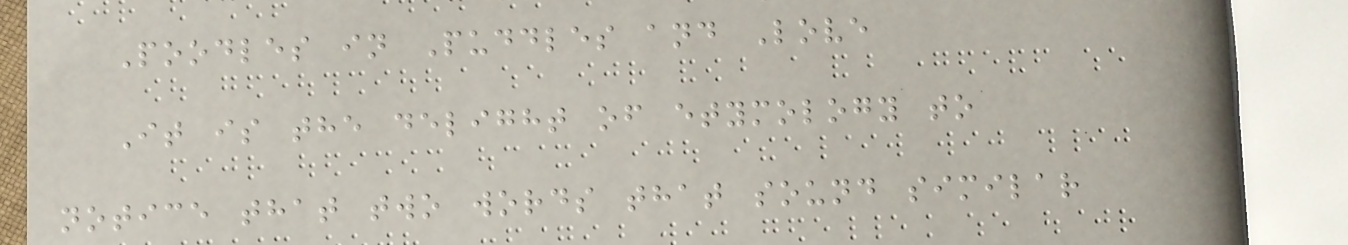Poodles in Puddles and Love
It is the delight of etymology to
notice that two words that sound similar
